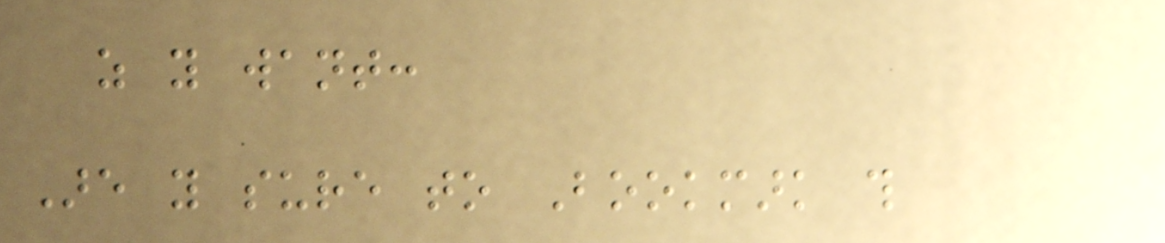as you want:
Are you sure to Bookmark this
